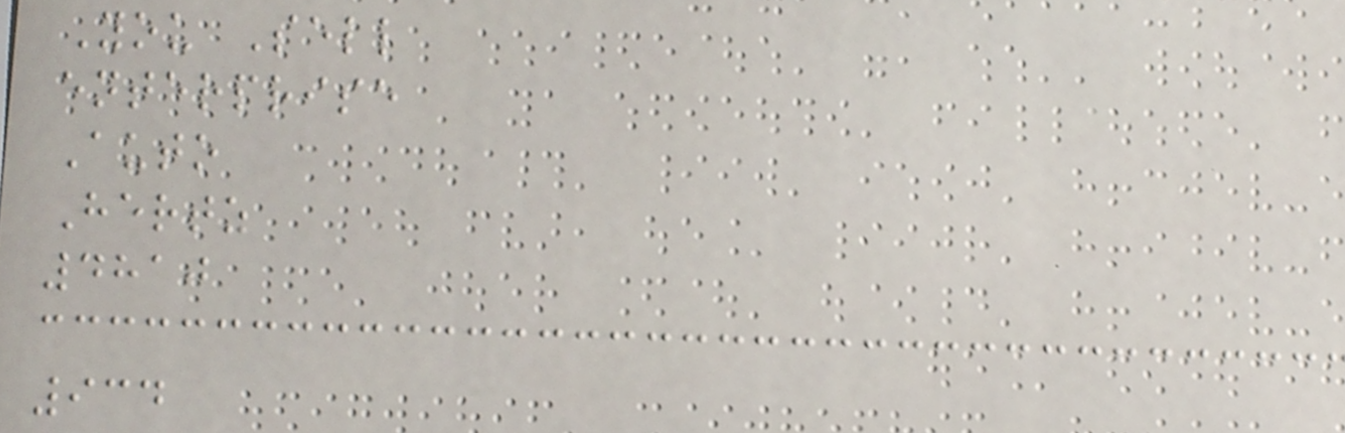You Sell
enterprise
Auto
Hertz
4810
934
